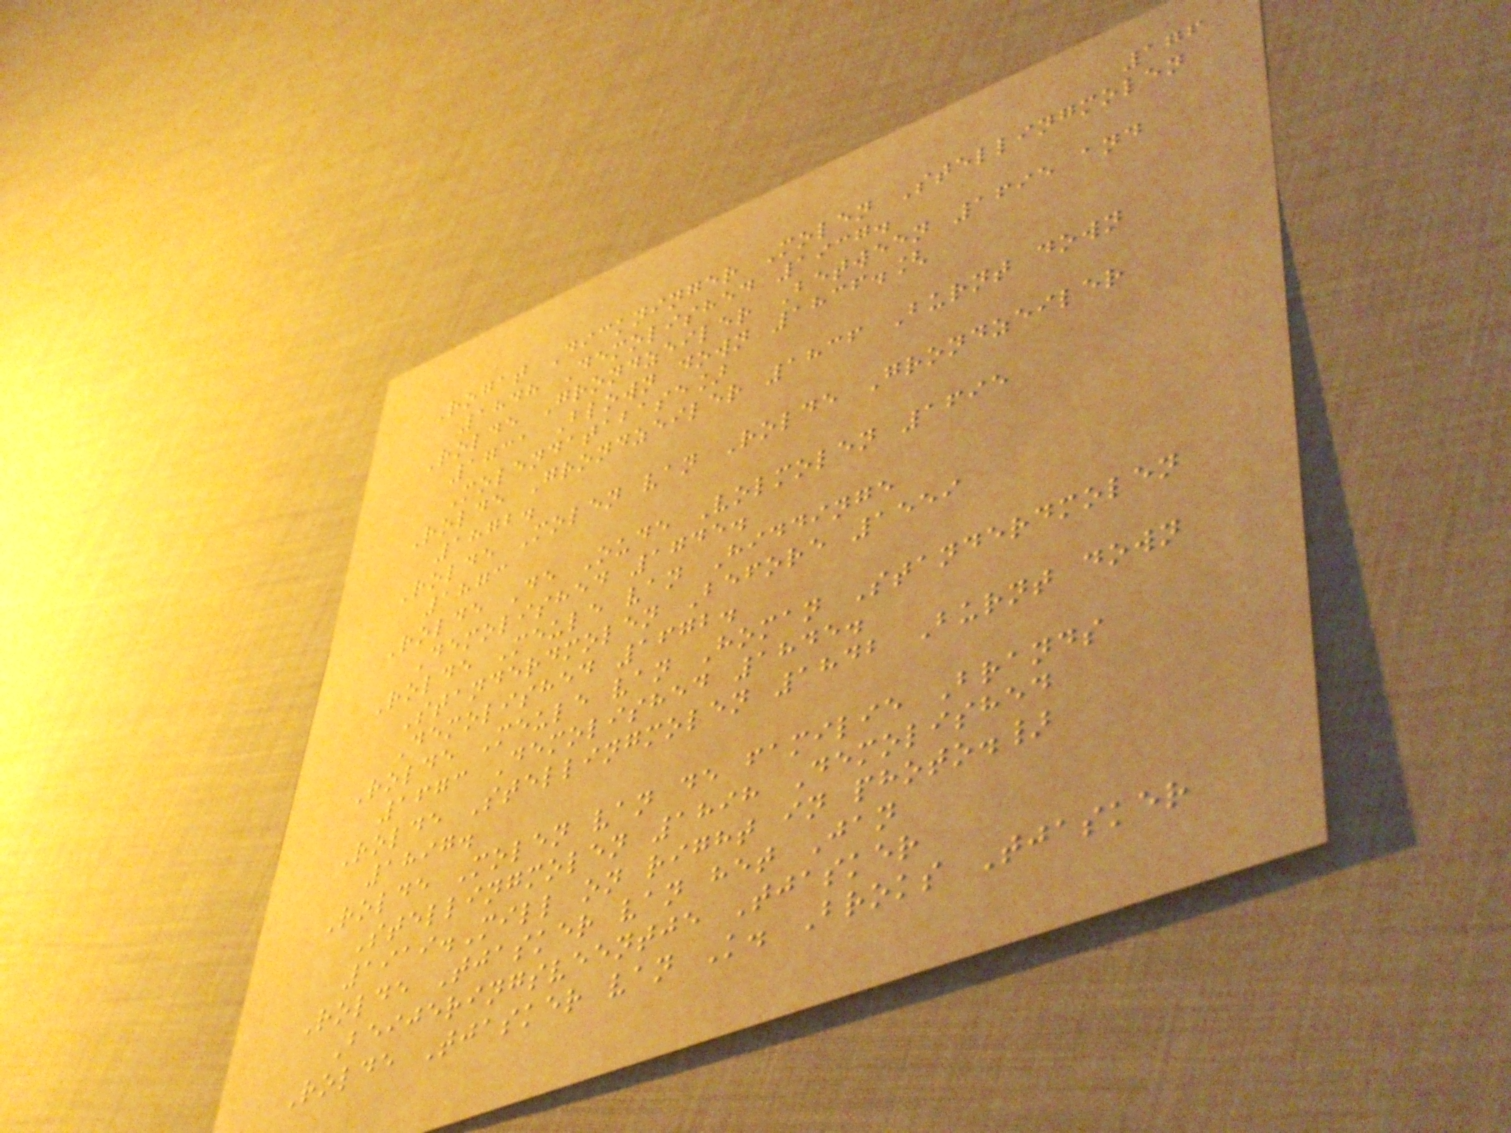176
Rogat Dickninger Molen Stellingmolen
1848 Demolished 1937.
Rolde Grondzeiler Between 1695 and
1731 Blown down 1836.[
Molendatabase]
Rolde Grondzeiler 1836 Burnt down
1872.
Rolde Molen van Rolde Grondzeiler
1873
Rolde De Oude Volmolen 1695
Demolished 1745.
Rolde Meule van Hiddinge
Standerdmolen Before 1559
Demolished 1672.
Rolde Meule van Homan Standerdmolen
1673 Demolished 1845.
Rolde Stellingmolen 1842 Burnt down
1897.
Rolde Molen van de familie Brands
Stellingmolen 1898 Demolished
1919.Mill on right in photo.}
Rolde Tjasker van het Jan
Beijeringsveentje Tjasker
Rolde Tjasker van K. Broks Tjasker
